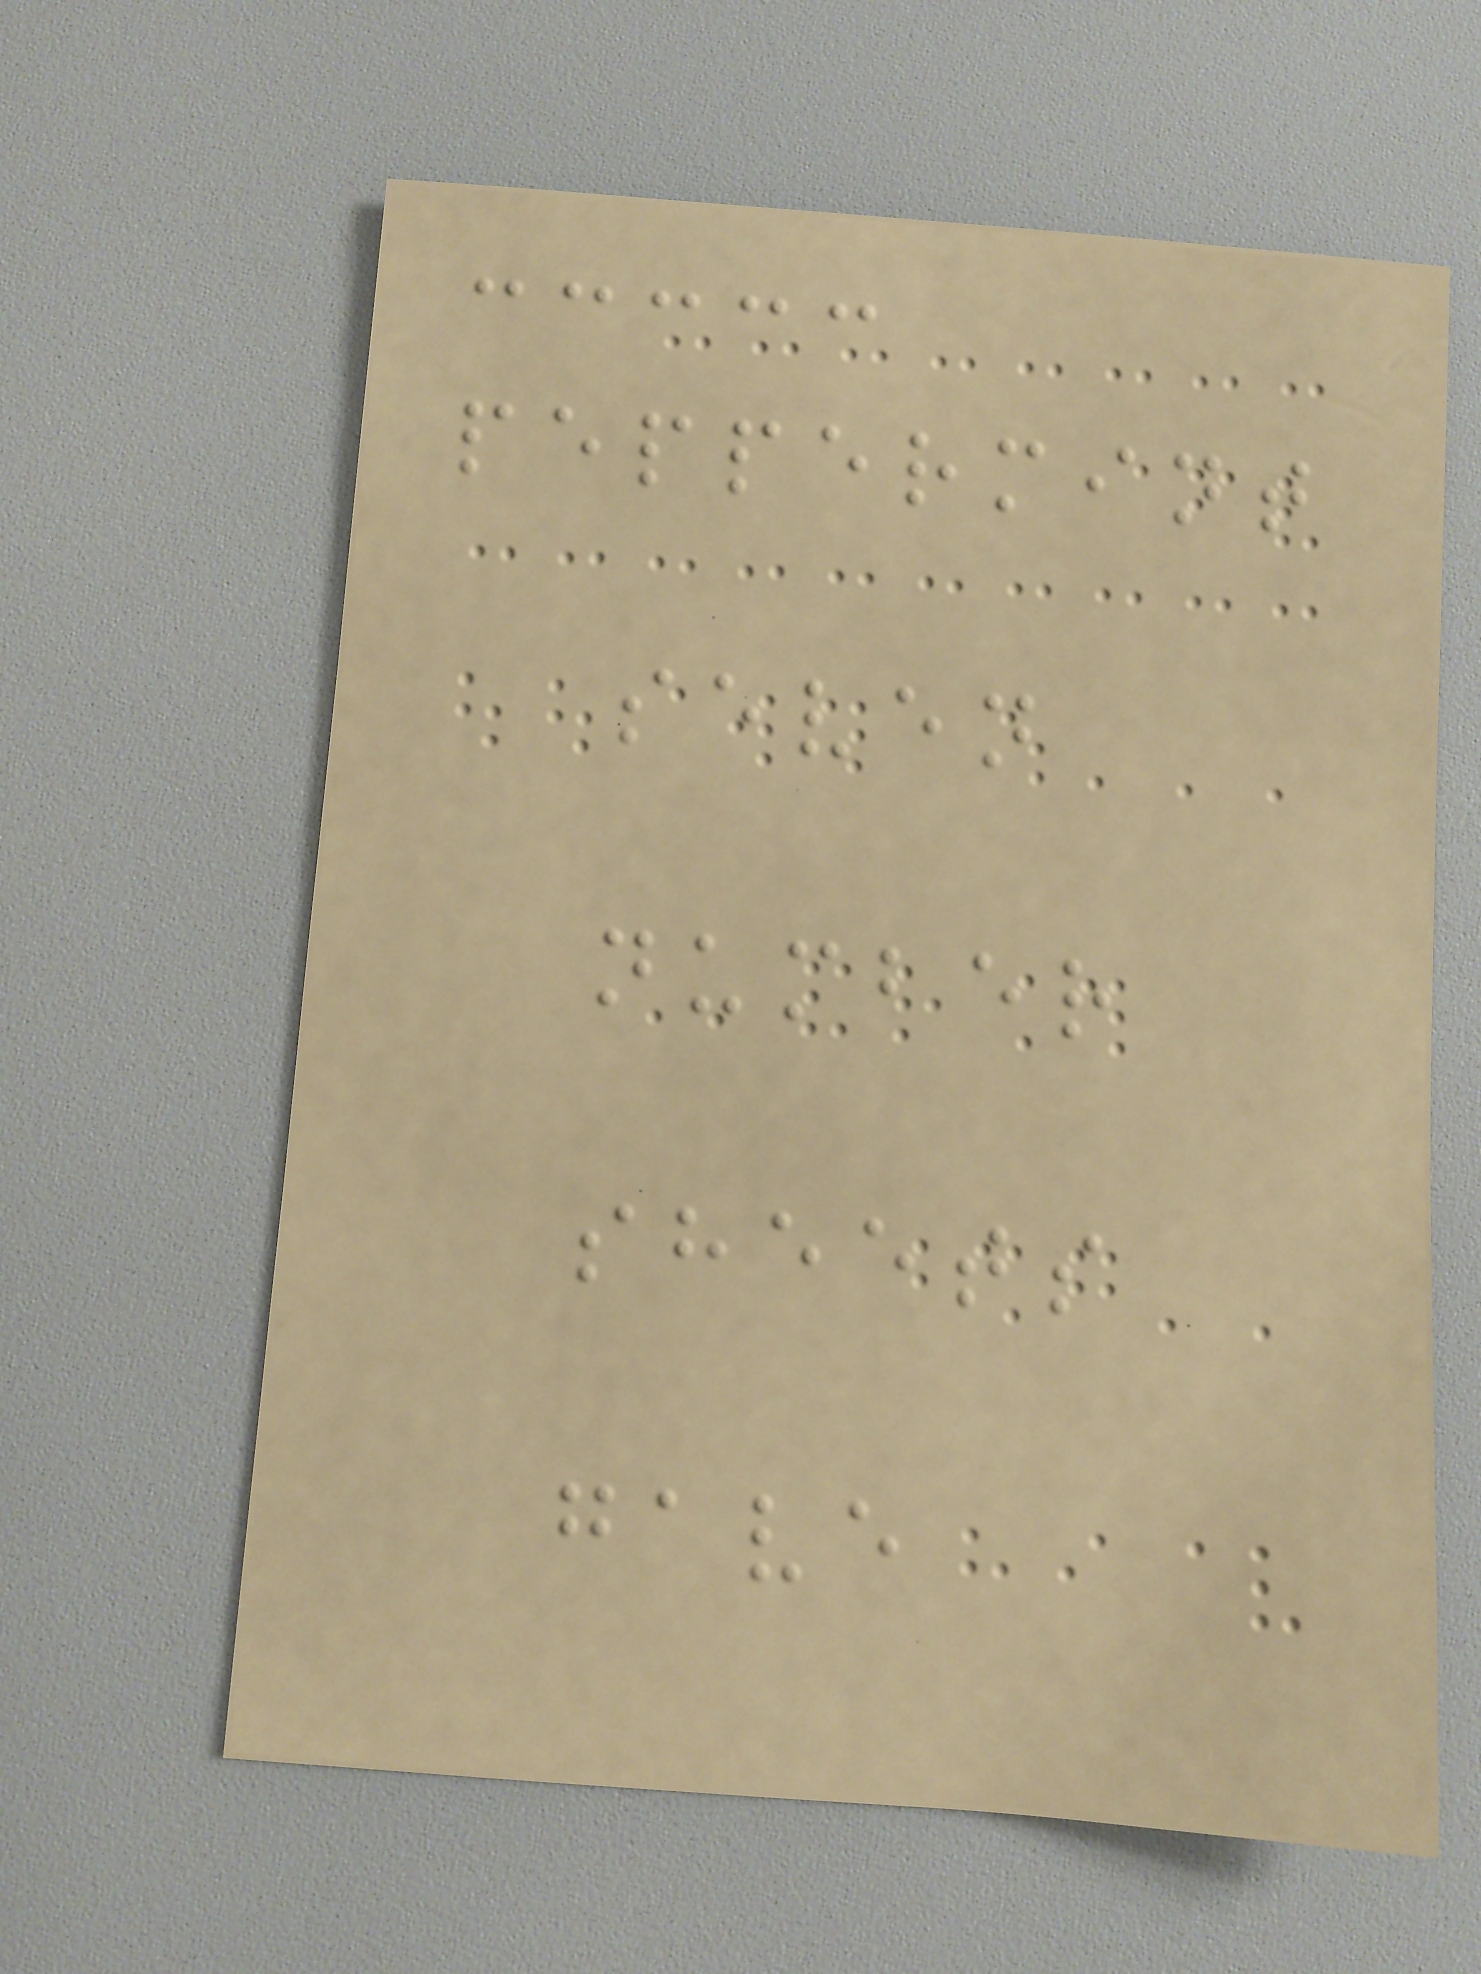peppermint
seven
number
sheets
gave
